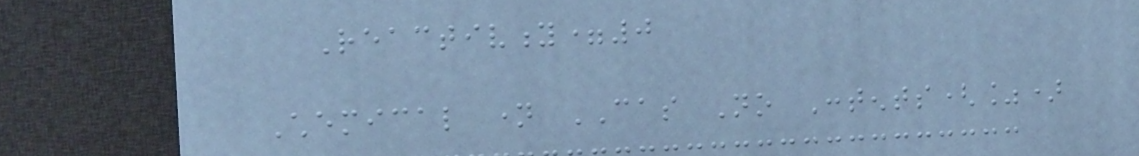Reactivity=0
Chemical name CAS No Contents(%)
